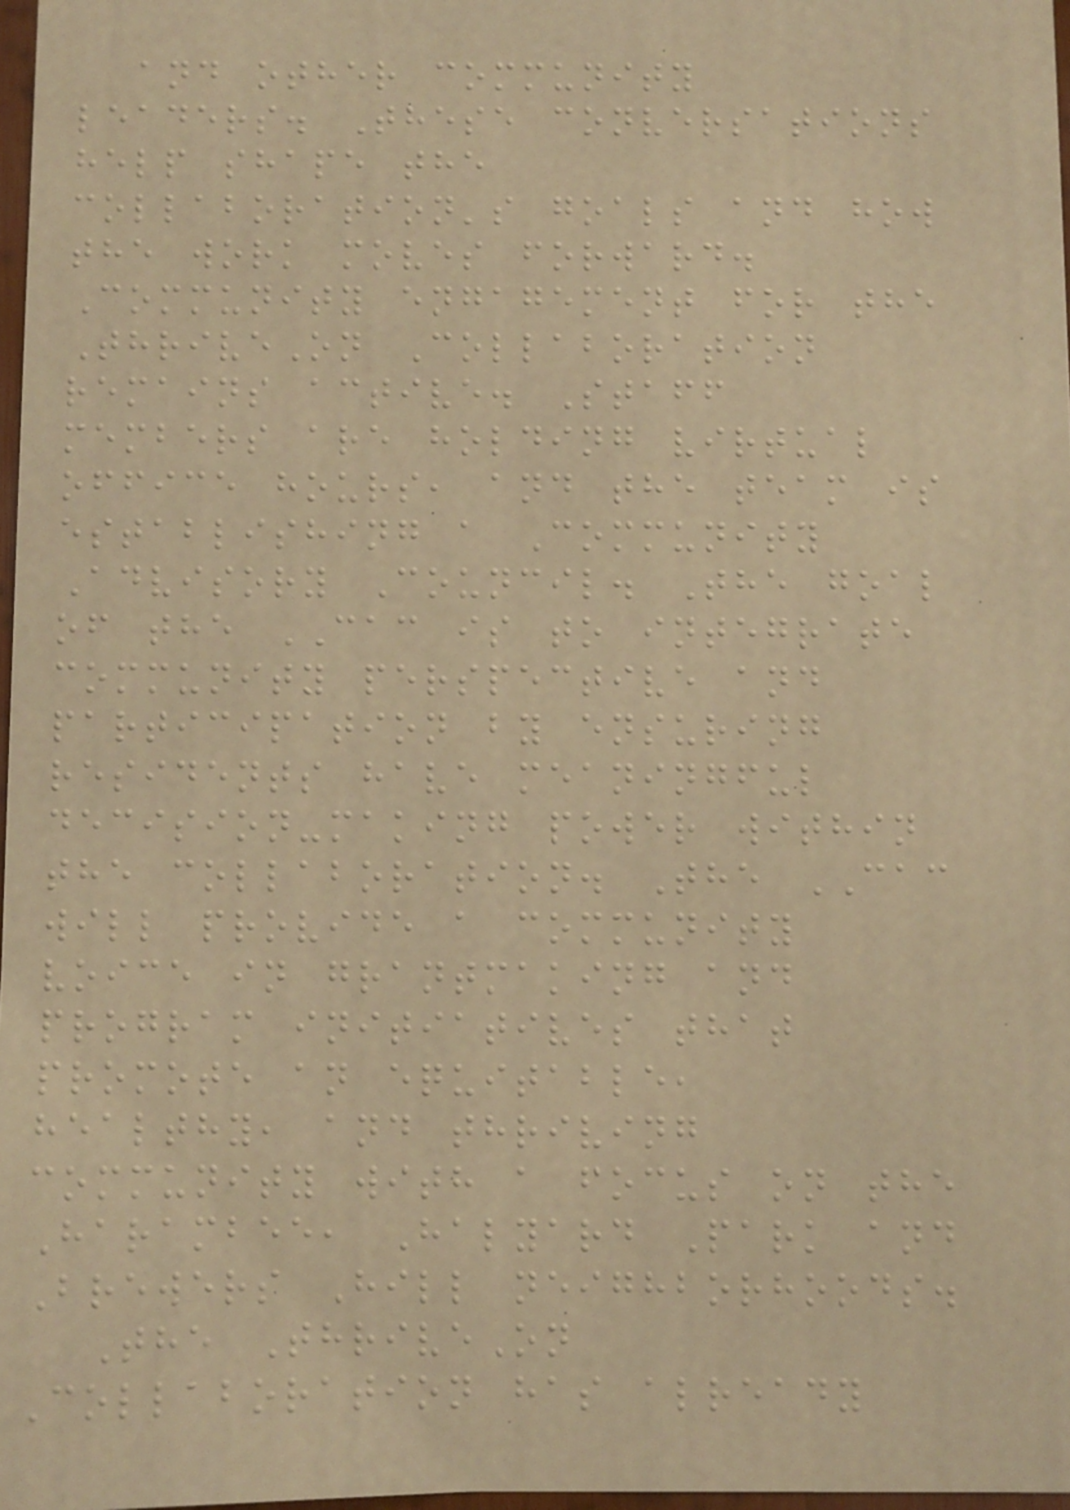and other community
leaders. These conversations
help shape the
collaboration's goals and how
the work moves forward.
Community engagement for the
ThriveOn Collaboration
remains active. Staff
members are holding virtual
office hours, and the team is
establishing a Community
Advisory Council. The goal
of the CAC is to integrate
community perspective and
participation by ensuring
residents have meaningful
decision-making power within
the collaboration. The CAC
will provide a community
voice in grantmaking and
program initiatives that
promote an equitable,
healthy, and thriving
community with a focus on the
Harambee, Halyard Park and
Brewers Hill neighborhoods.
The ThriveOn
Collaboration has already
